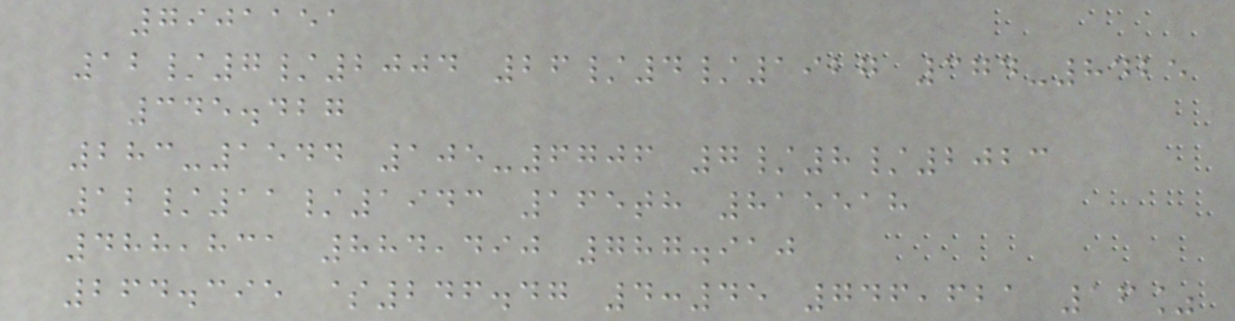7901151
12/7/2004 26/4/1927 374-8425
345.427
283-1544 105-6706 7/8/2023
12/11/1943 165th 815518
488,831 884,490 787.910
264.395 $246.47 4:45 746,621 16%
